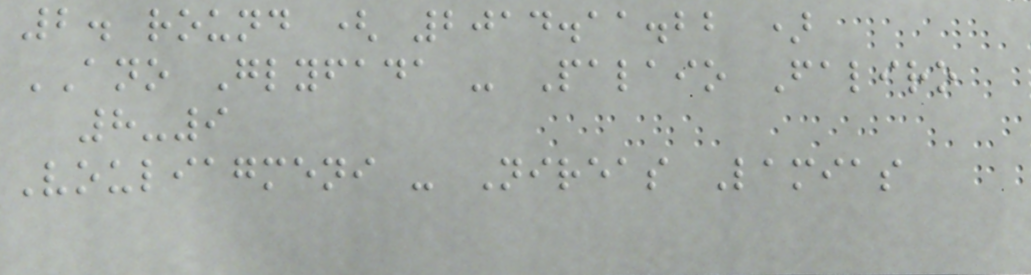2. round ( 2014.11.22 )
ANO Glyfada - Palaio Faliro
8-9
Vouliagmeni - Nireas Lamias
